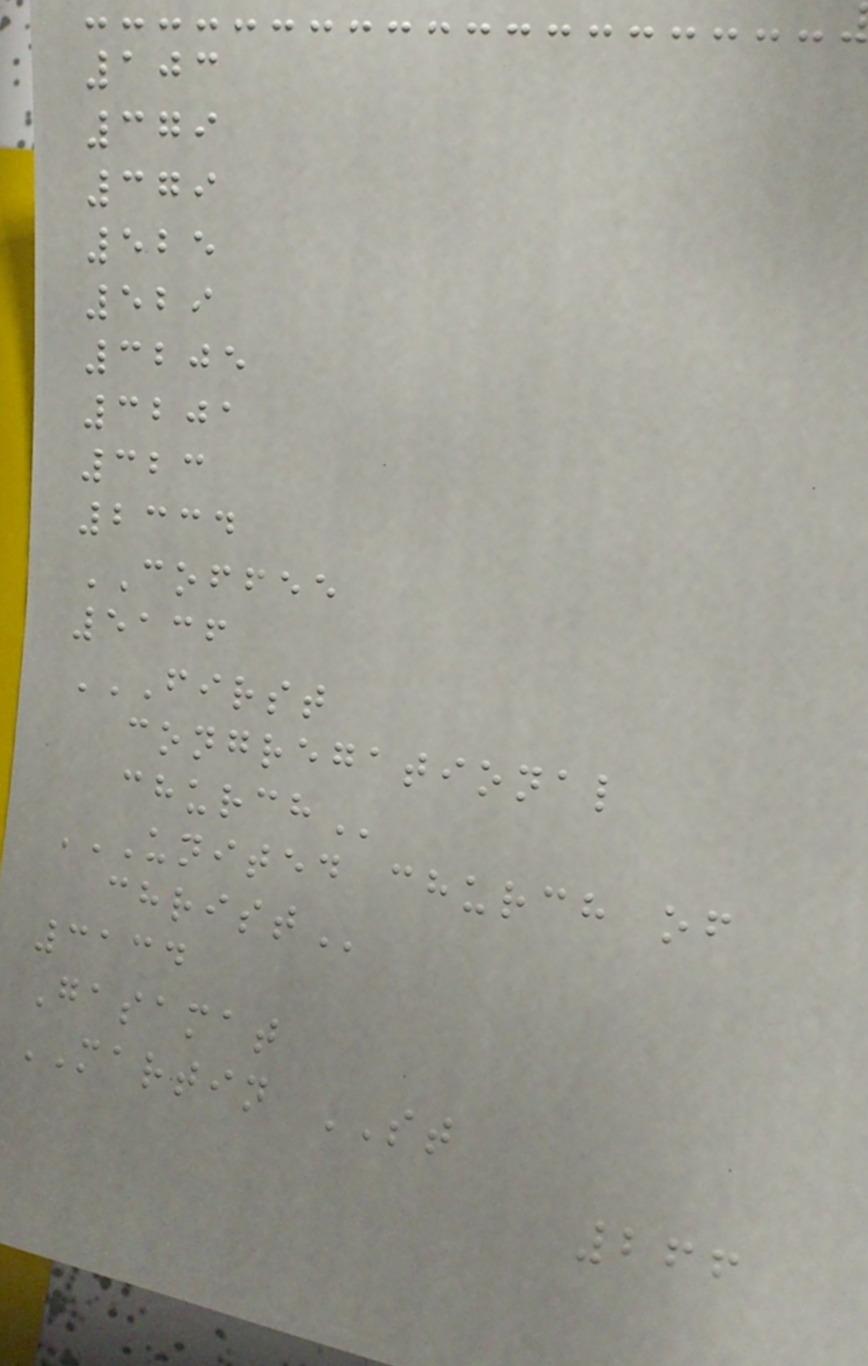103
379
379
525
529
3205
3201
323
2334
COFFEE
5136
FIRST
CONGREGATIONAL
CHURCH
UNITED CHURCH OF
CHRIST
3134
Gasamat
MARTIN ST
266
